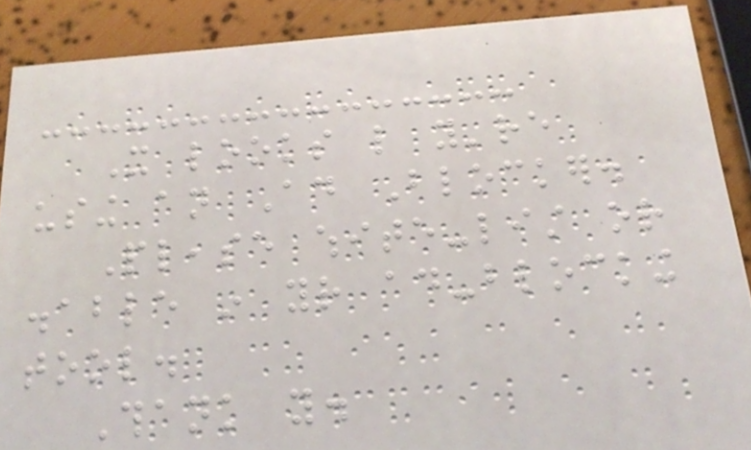It looks like you're
using an Ad Blocker.
Please white-list or
disable in your ad-blocking
tool.
Thank you.
